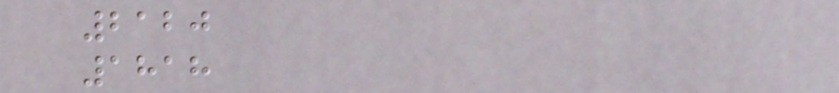2120
1818
